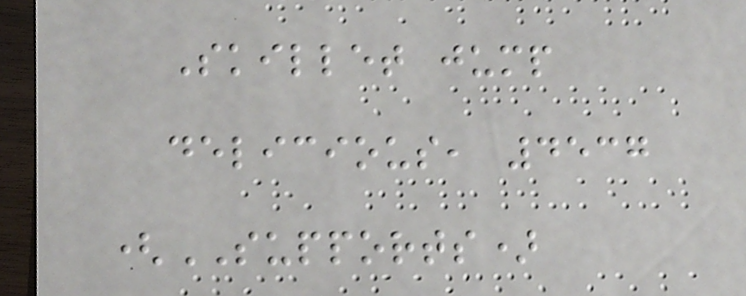Skillet jump
delicious, 4537
(SUPPORTS)
